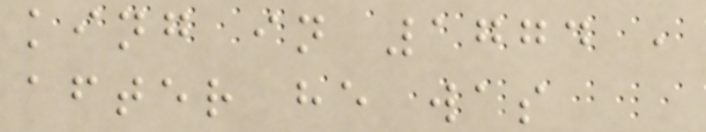king in 1774 ,
after he was
